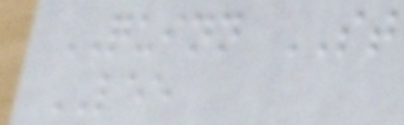QUINN ST
LEE
